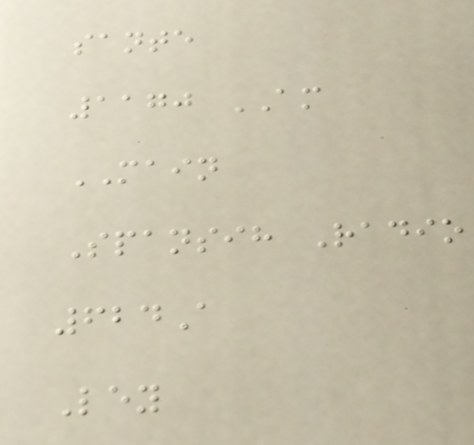sante
1170 AM
MAIN
Spansih Radio
624A
Ley
